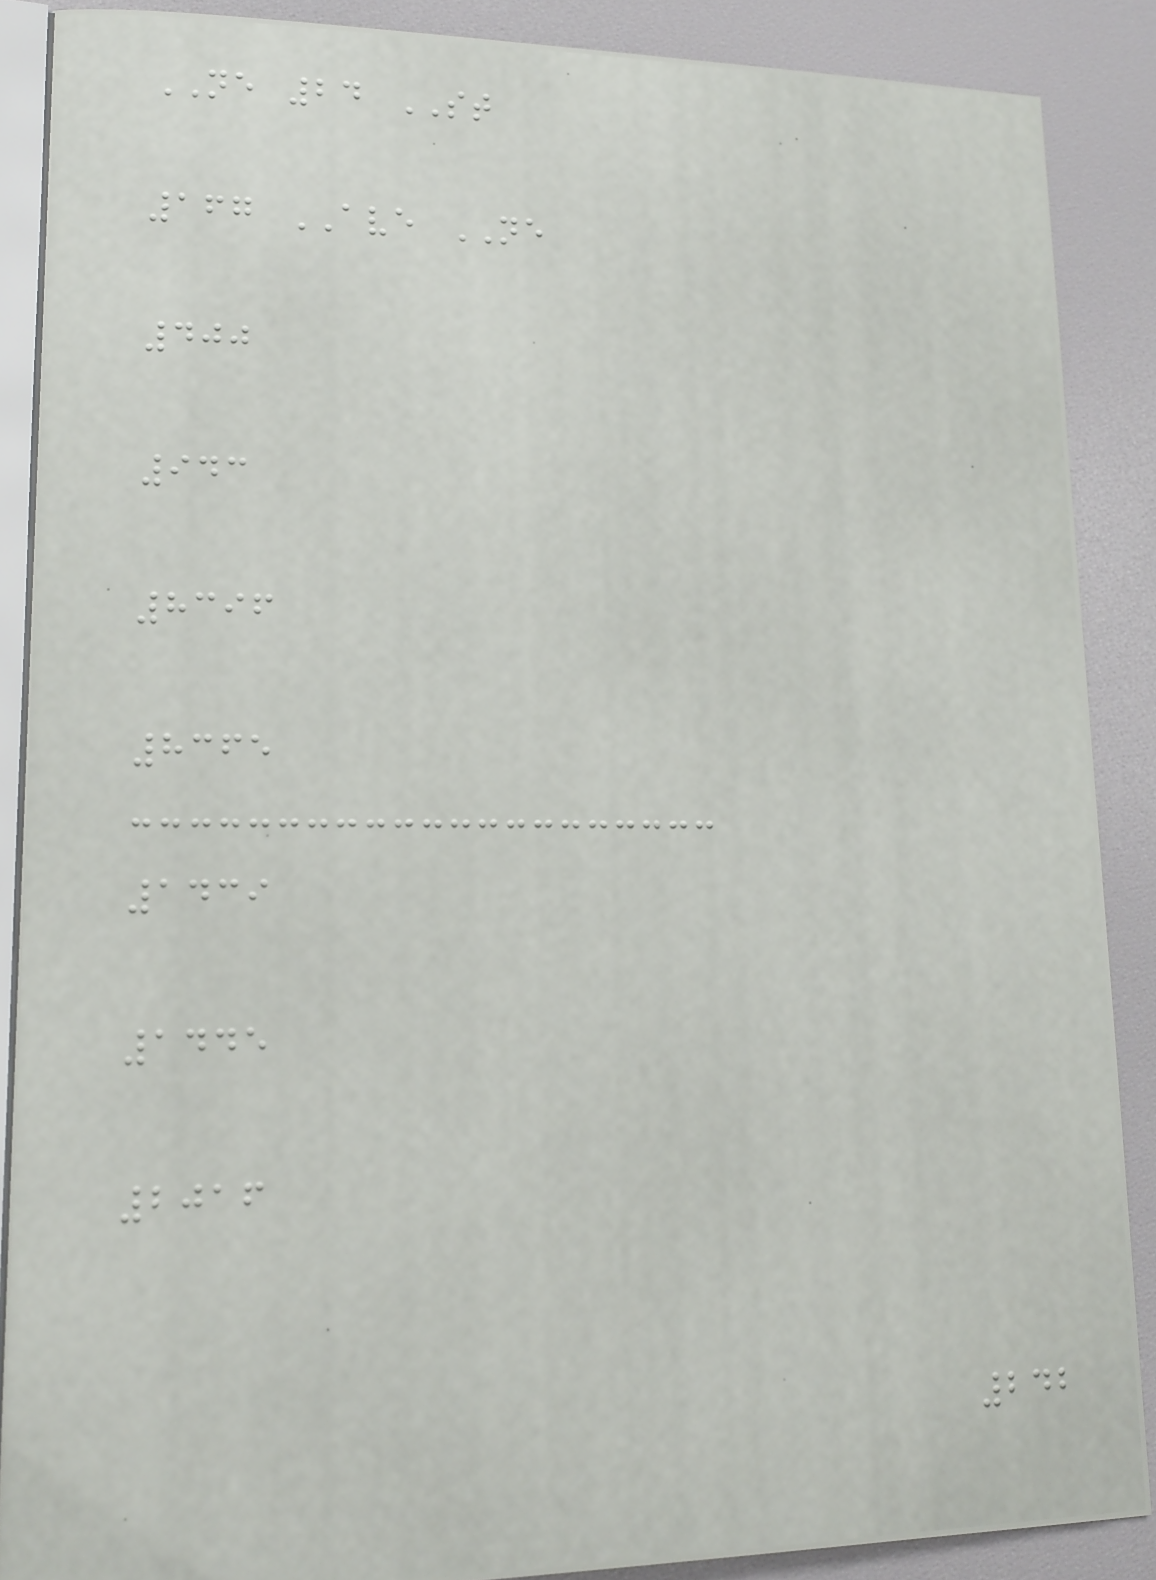NE 24 ST
167 AVE NE
400
943
8396
8365
1439
1445
2016
242
